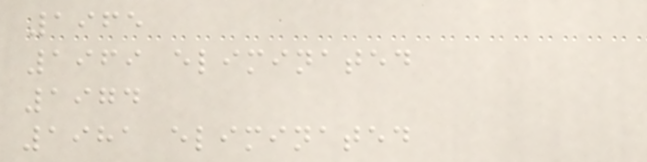1965
1969 eliminated
1974
1981 eliminated
